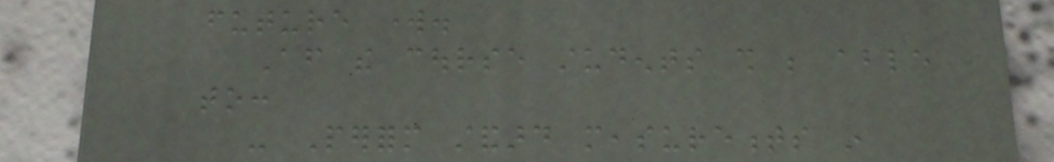future work.
After the course students shall be able
to:
- Perform standard measurements in
